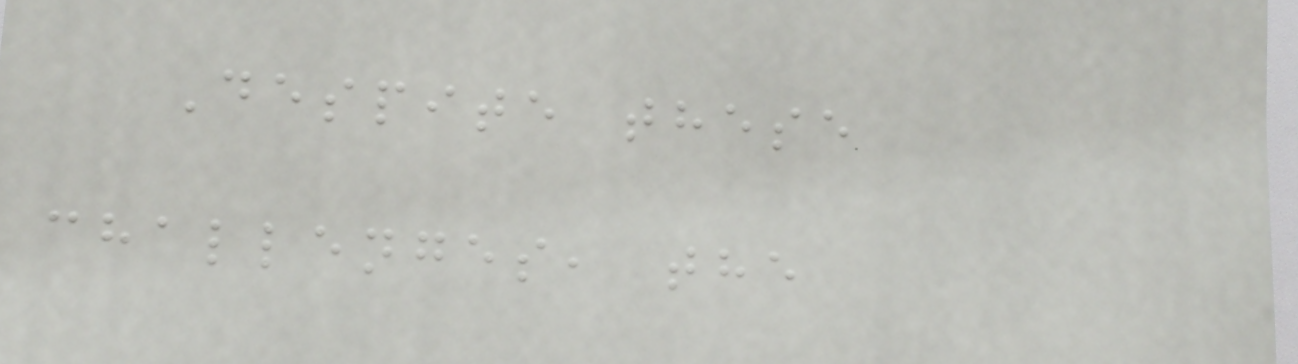Despite these
challenges, the
